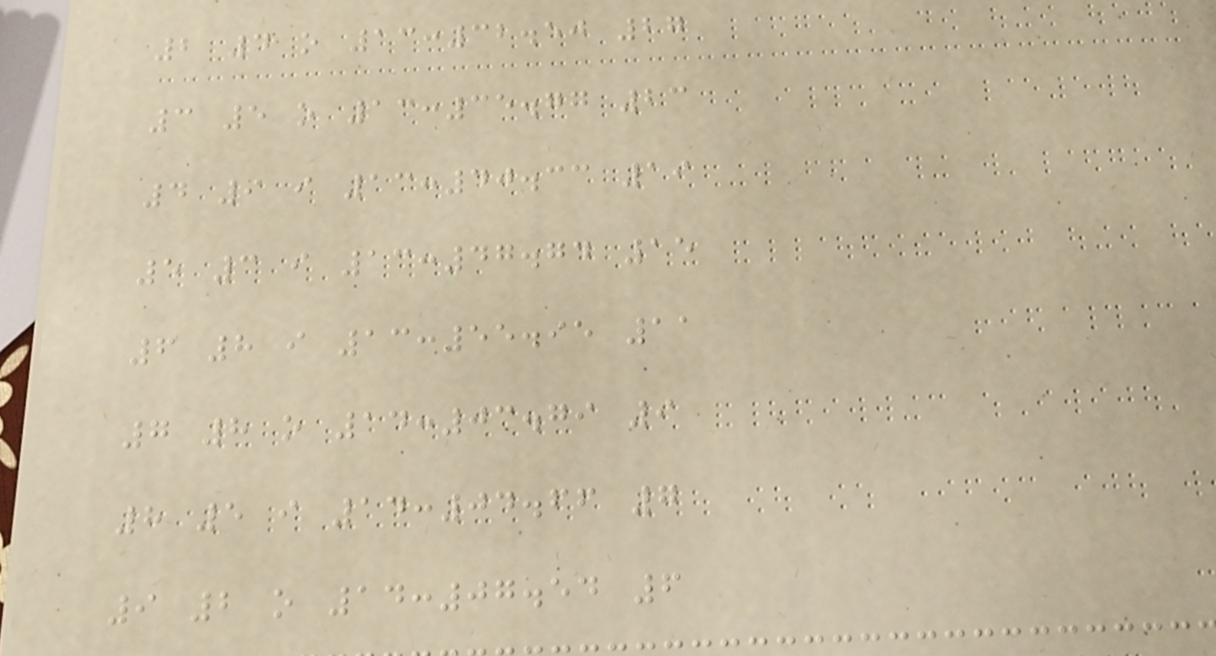2 4 o 13:32.50 27
3 5 o 13:35.77 23
4 9 i 13:40.33 19
5 3 i 13:47.74 15
6 8 i 13:55.95 11
7 8 o 14:03.79 9
8 5 i 14:04.66 7
9 2 o 14:07.54 6
